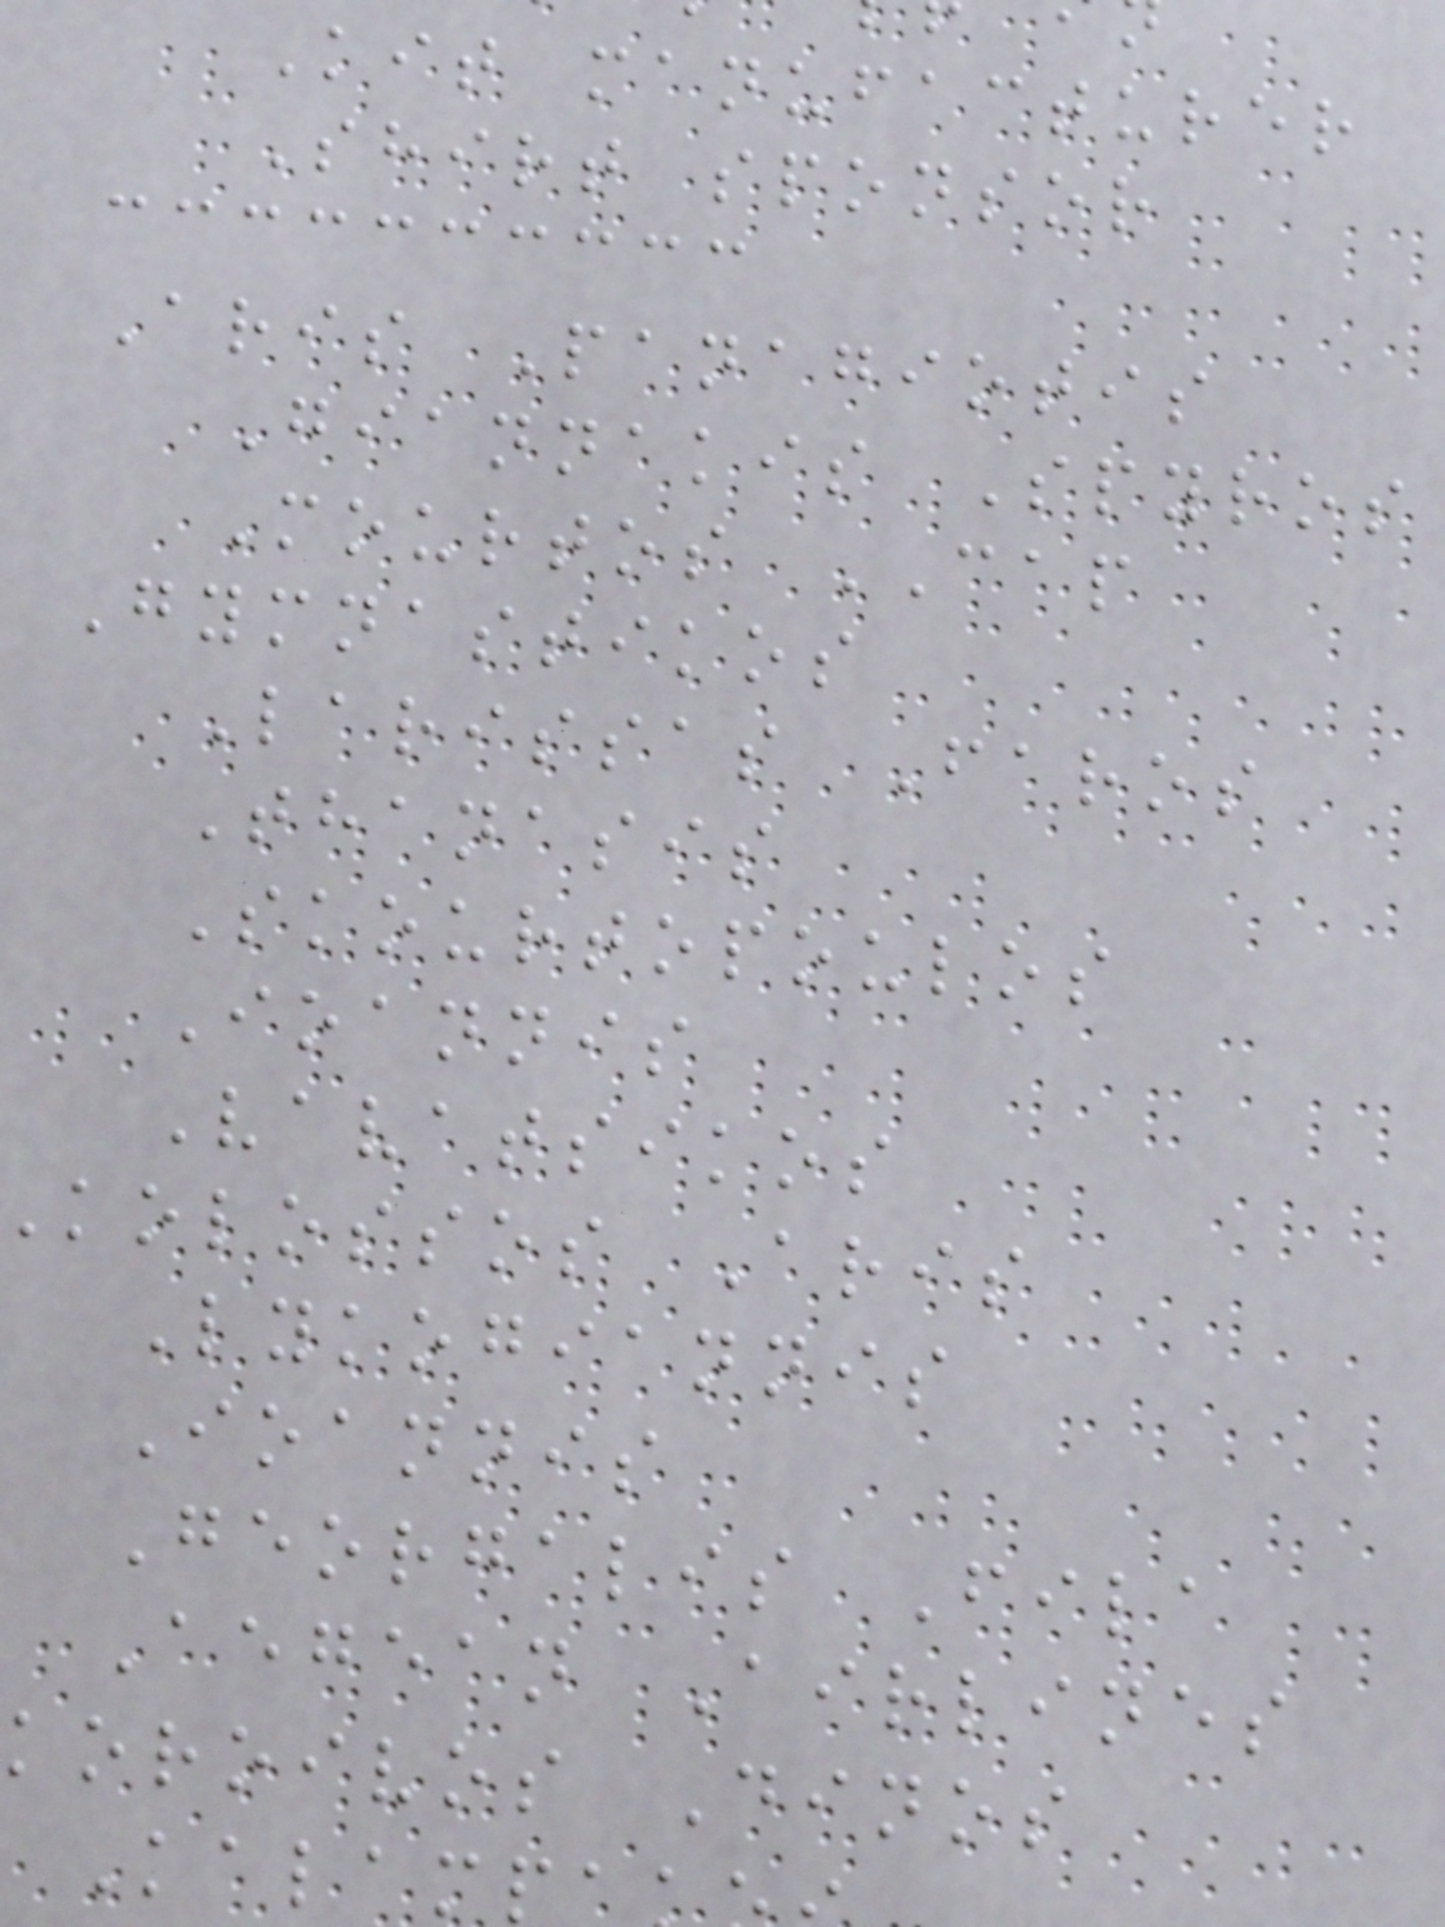Kit manufacturer
Shirt sponsor
Aris Panagiotis
Giannakis Spyros
Mourtos CAP
Gymnastikos
Larissas Faros
Thanasis
Skourtopoulos
Ioannis
Vavatsikos
kolossos Aris
Lykogiannis
Ioannis
Georgalis Fila
Aegean Airlines
koroivos Dinos
Kalamp
